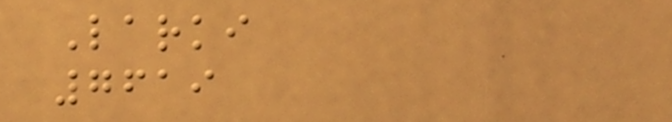Larki
7619
